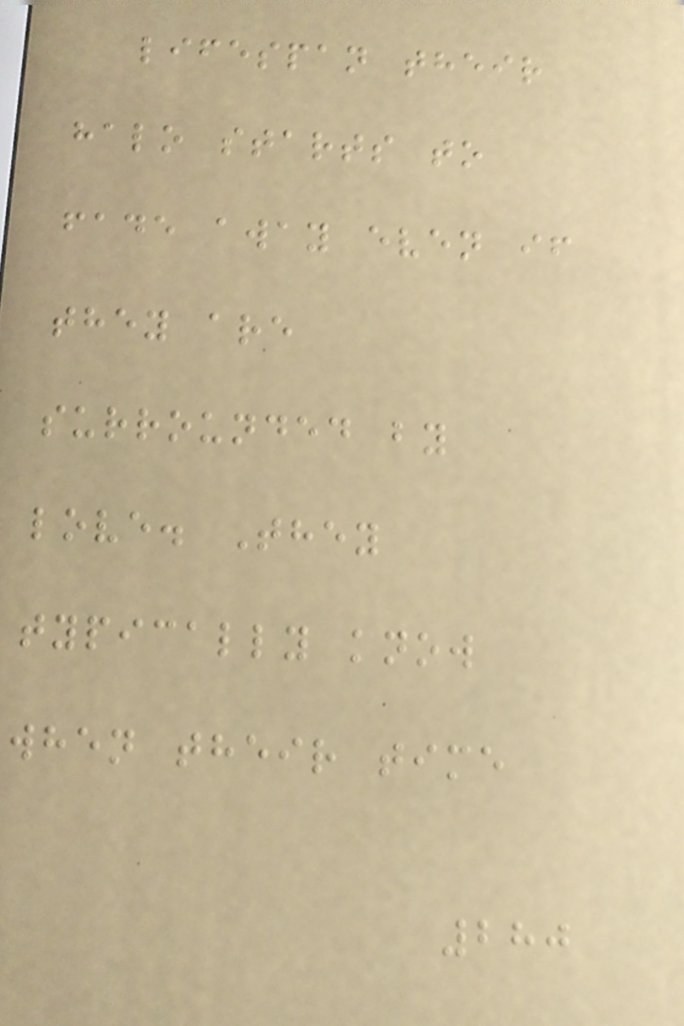lifespan their
halo starts to
fade away even if
they are
surrounded by
love. They
typically know
when their time
280
